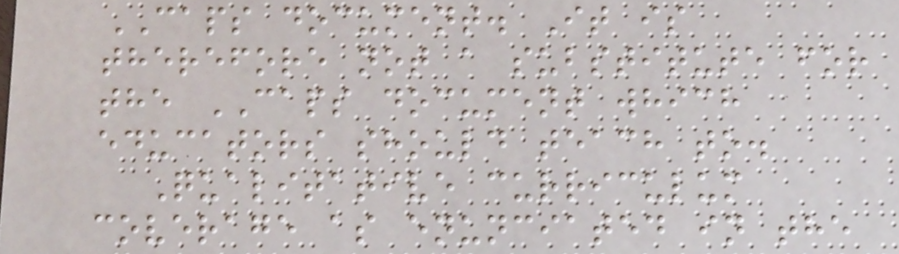CAPS document. It is
therefore not a substitute for
the CAPS document which
educators should teach to.
Qualitative curriculum
coverage as enunciated in the
